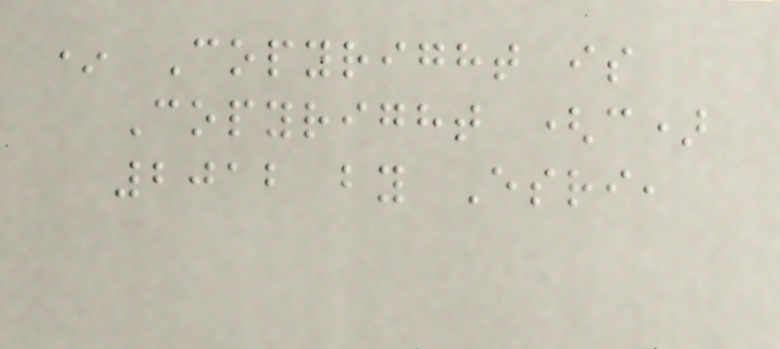* Copyright is
Copyright (c)
2012 by Esri,
